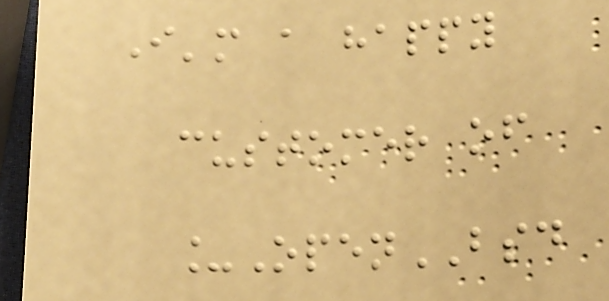I'm a happy
customer of
_OpenBSD
